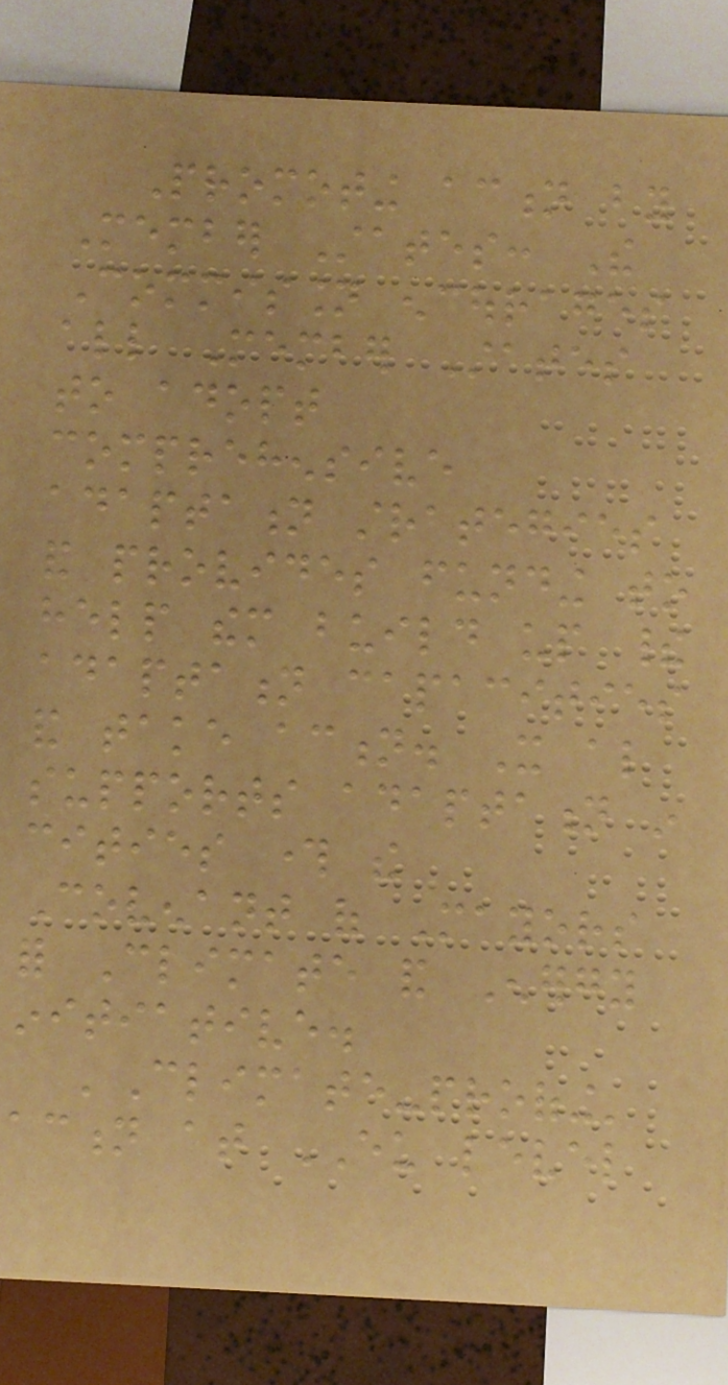Promoting action by
Member States: The
Commission encourages
all Member States
to adopt
comprehensive
adaptation strategies
and provides funding to
help them build up their
adaptation capacities
and take action. It also
supports adaptation in
cities through the
Covenant of Mayors
for Climate and Energy
initiative.
'Climate-proofing'
action at EU level
